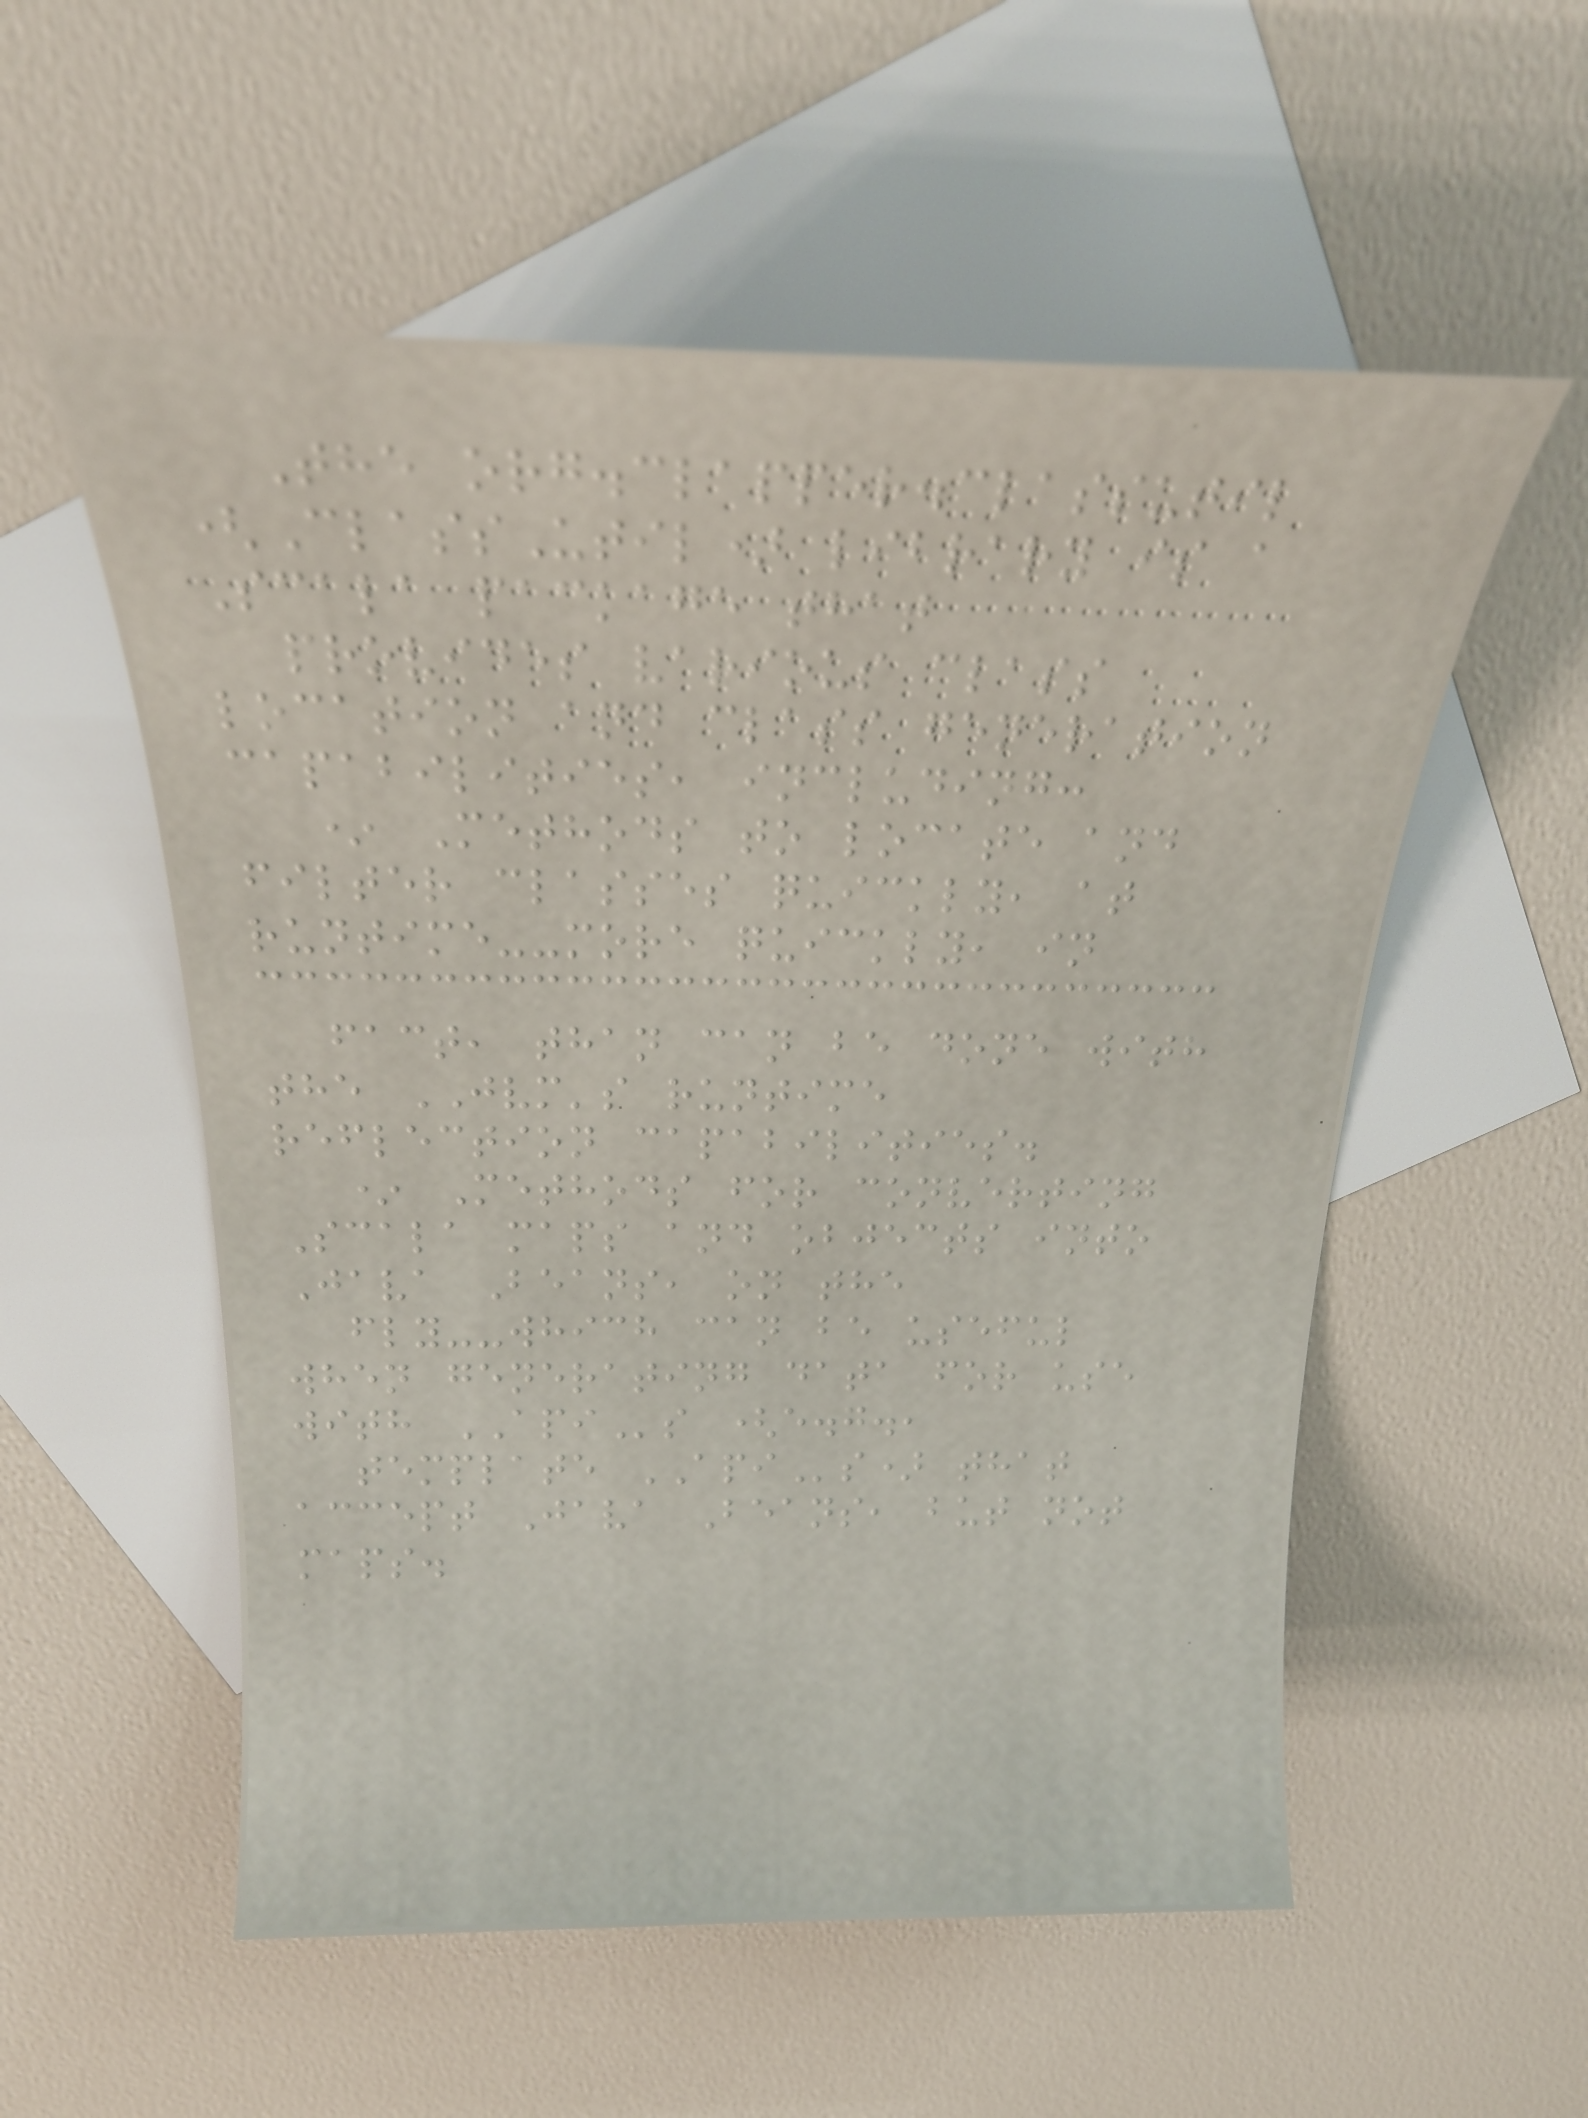The org.clapper.classutil
(ClassUtil) library is a
Scala package that
provides various class
location and class generation
capabilities, including:
* Methods to locate and
filter classes quickly, at
runtime--more quickly, in
fact, than can be done with
the JVM's runtime
reflection capabilities.
* Methods for converting
Scala maps and objects into
Java Beans, on the
fly--which can be useful
when generating data for use
with APIs (e.g.,
template APIs) that
accept Java Beans, but not
maps.
